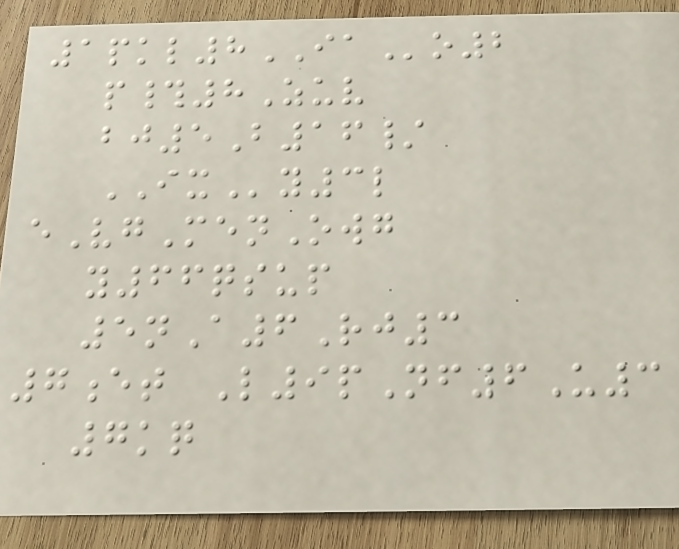1pkl8IAo2
p#8Zuv
bj5B16/
IXy3l
eVgMenOwg
y66qsup
5nA6Rj3
7et L9pNf6U3
7kq
